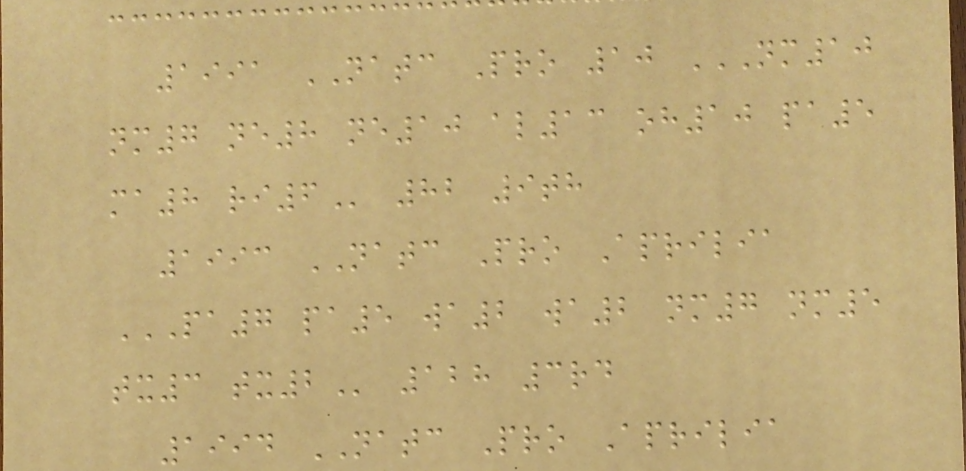1991 NATC Pro 10 NM10
NM7 NE8 NE10 AL13 OH10 PA5
MA8 RI6 82 9th
1993 NATC Pro Aprilia
PA7 PA5 WA2 WA2 NM7 NM5
TX3 TX2 128 3rd
1994 NATC Pro Aprilia
